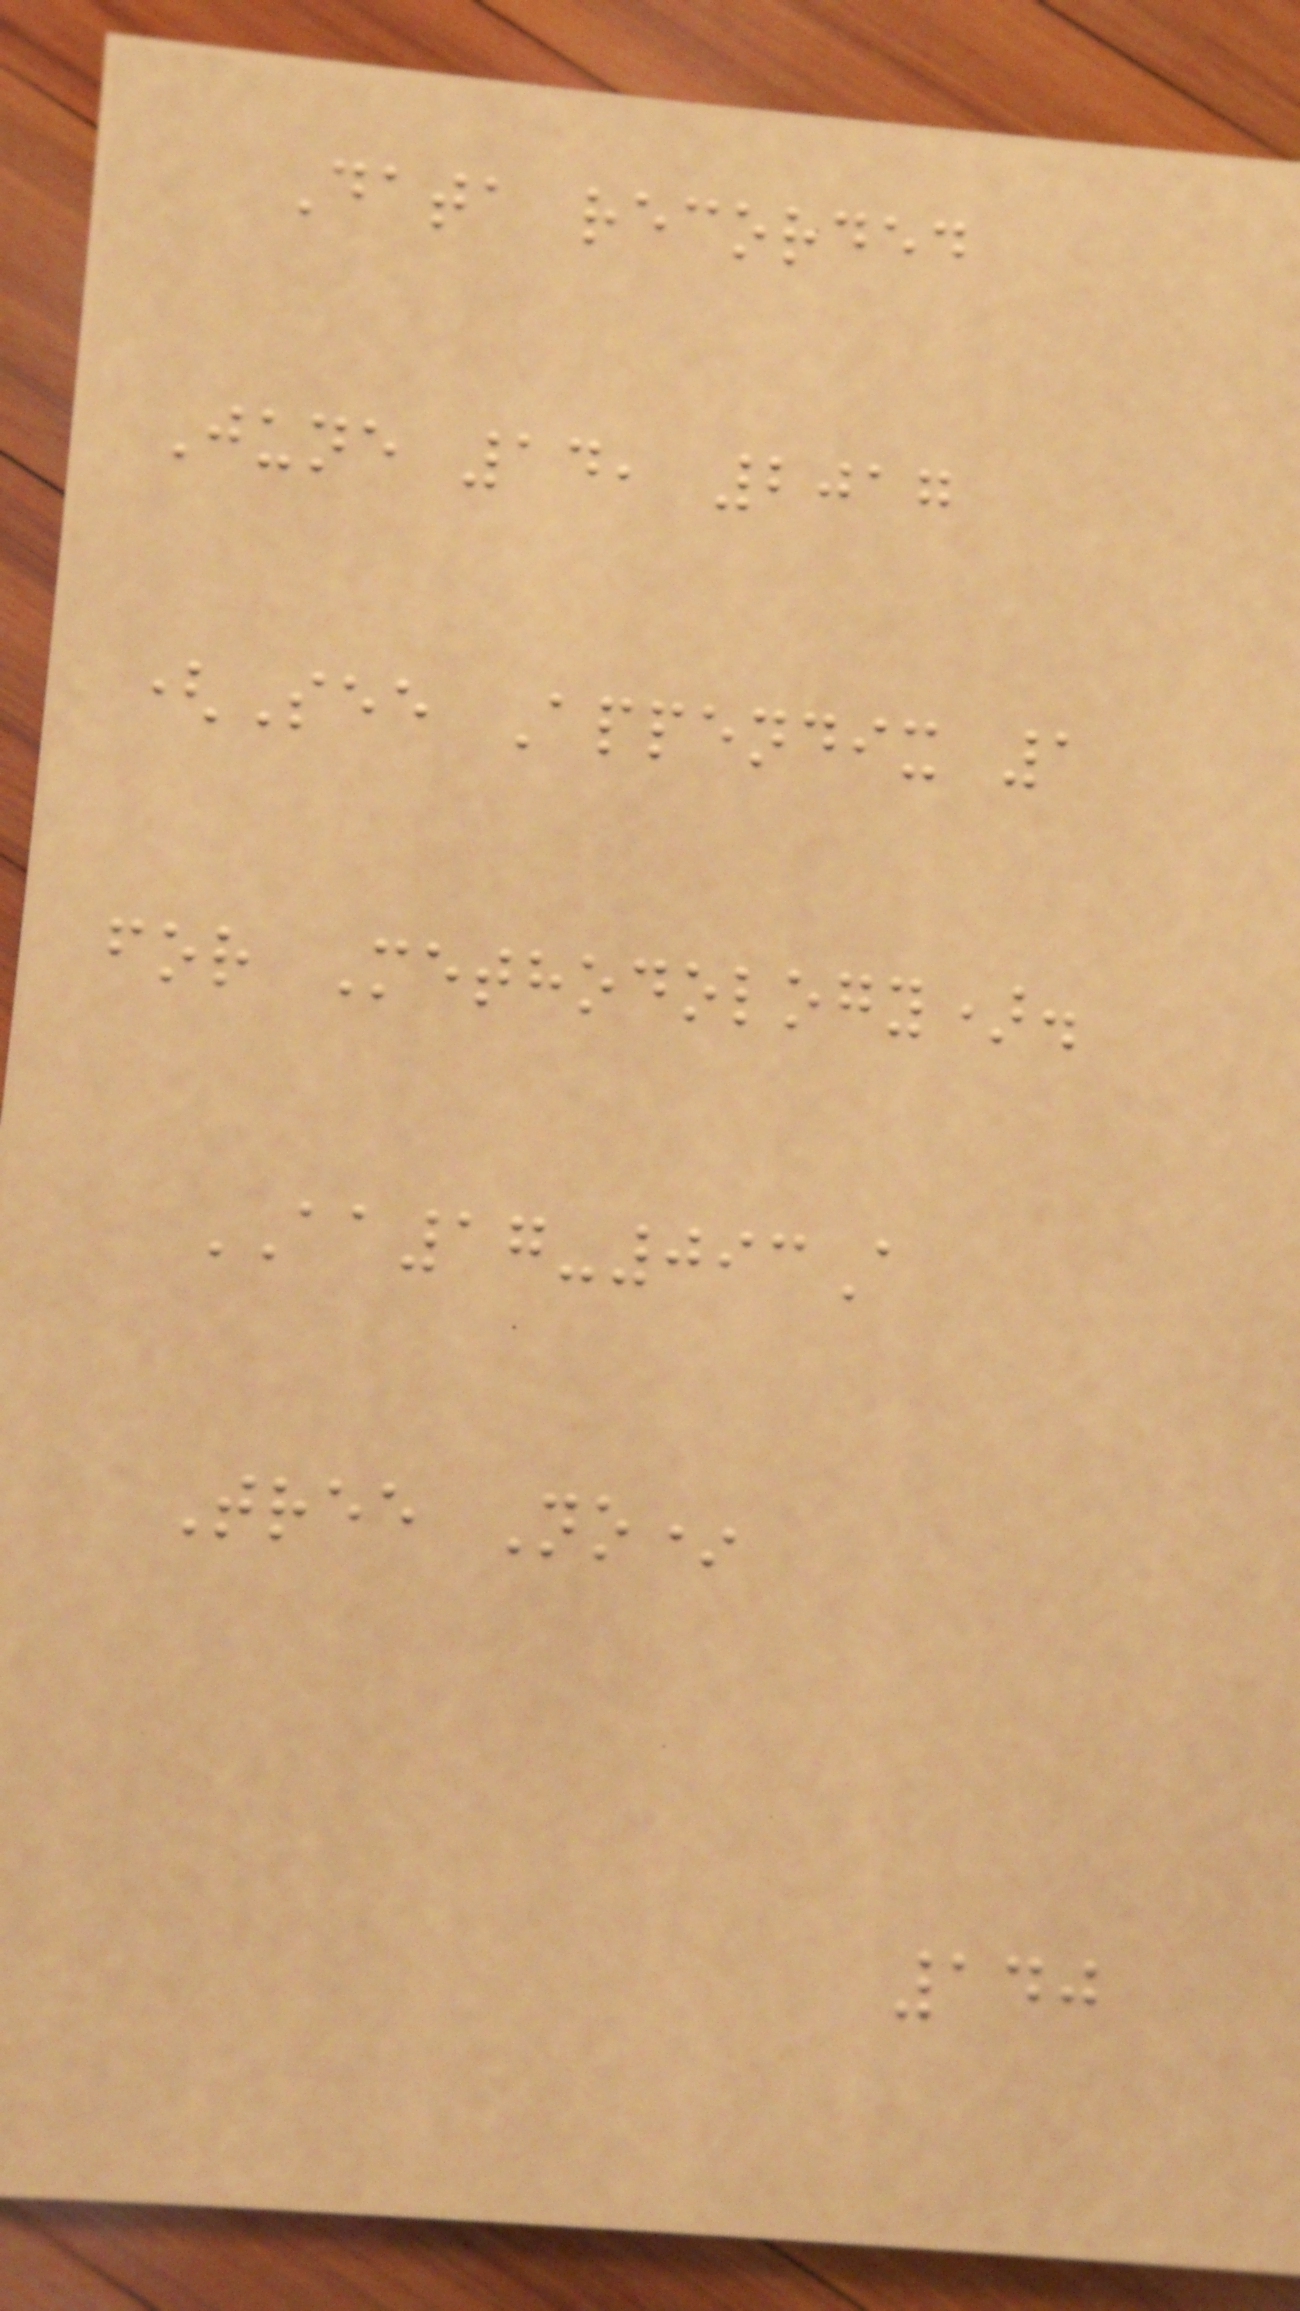Data recorded
June 14, 2017
(See Appendix 1
for Methodology).
AA17-093A
Tree No*
140
